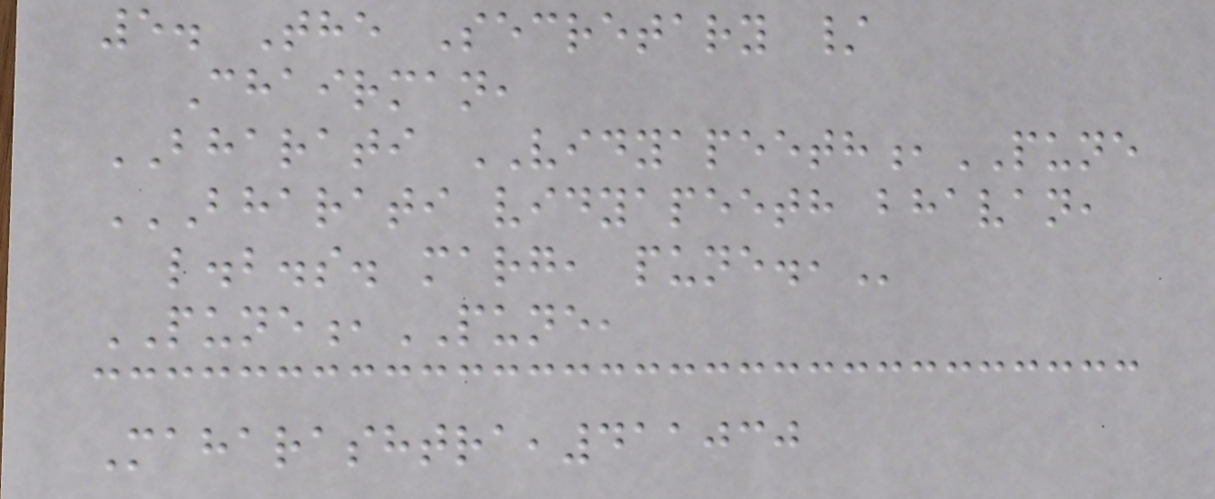5. The Secretary /
Chairman,
BHARATI VIDYAPEETH,PUNE
BHARATI VIDYAPEETH BHAVAN,
L.B.S. MARG, PUNE.,
PUNE,PUNE,
Maharashtra,411030
